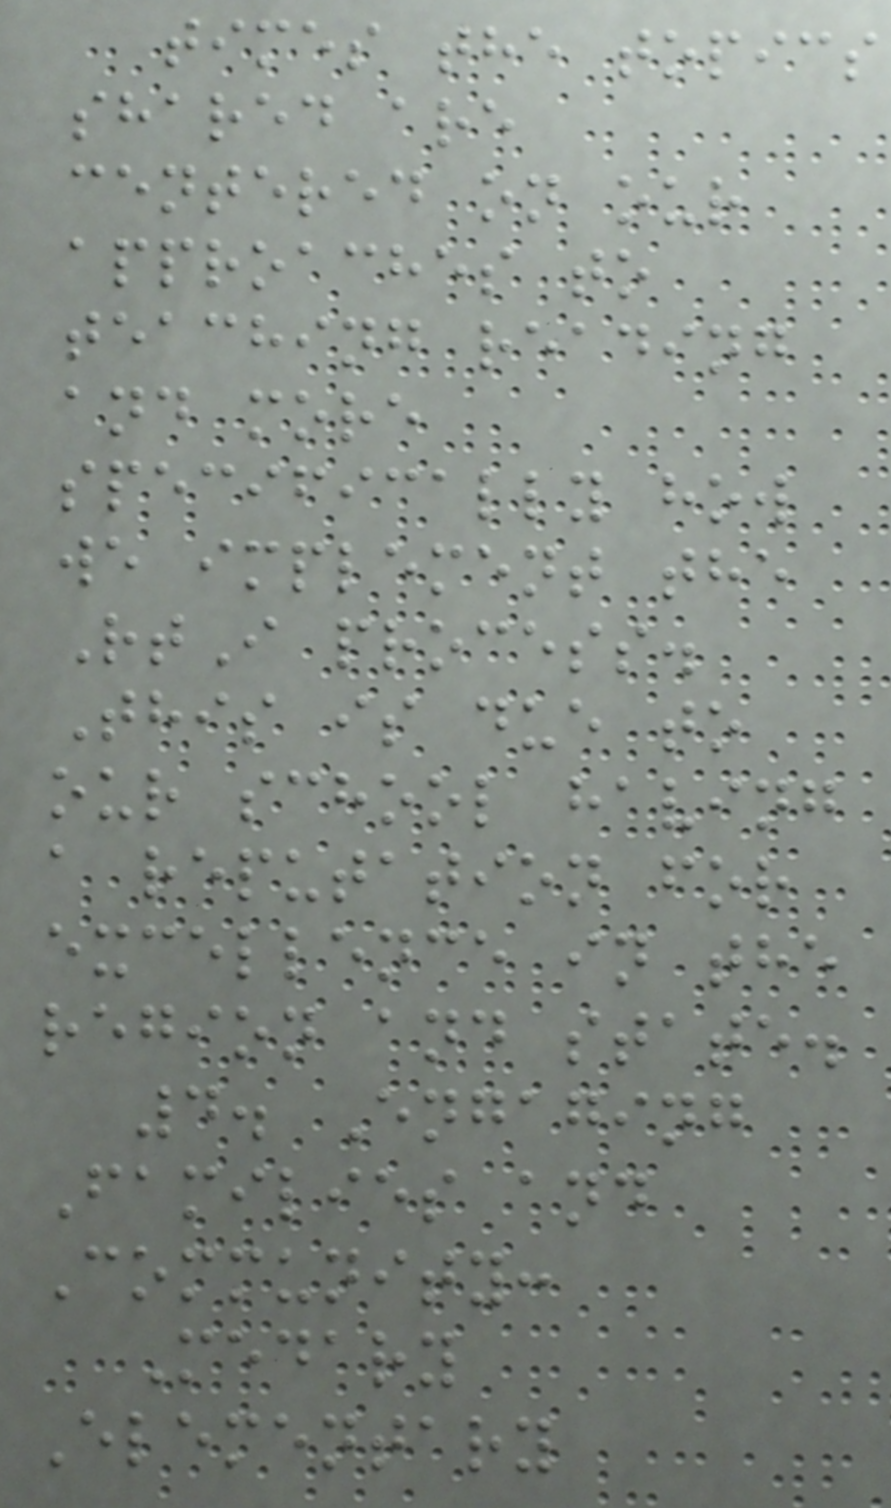times the topics
shared are
centered on our
approaches to
teaching reading
and more
specifically how
we implement the
RtI process.
This is due to
our school having
a reputation for
excellence in the
region and state.
4. Engaging
Families and
Community:
Medary
Elementary
